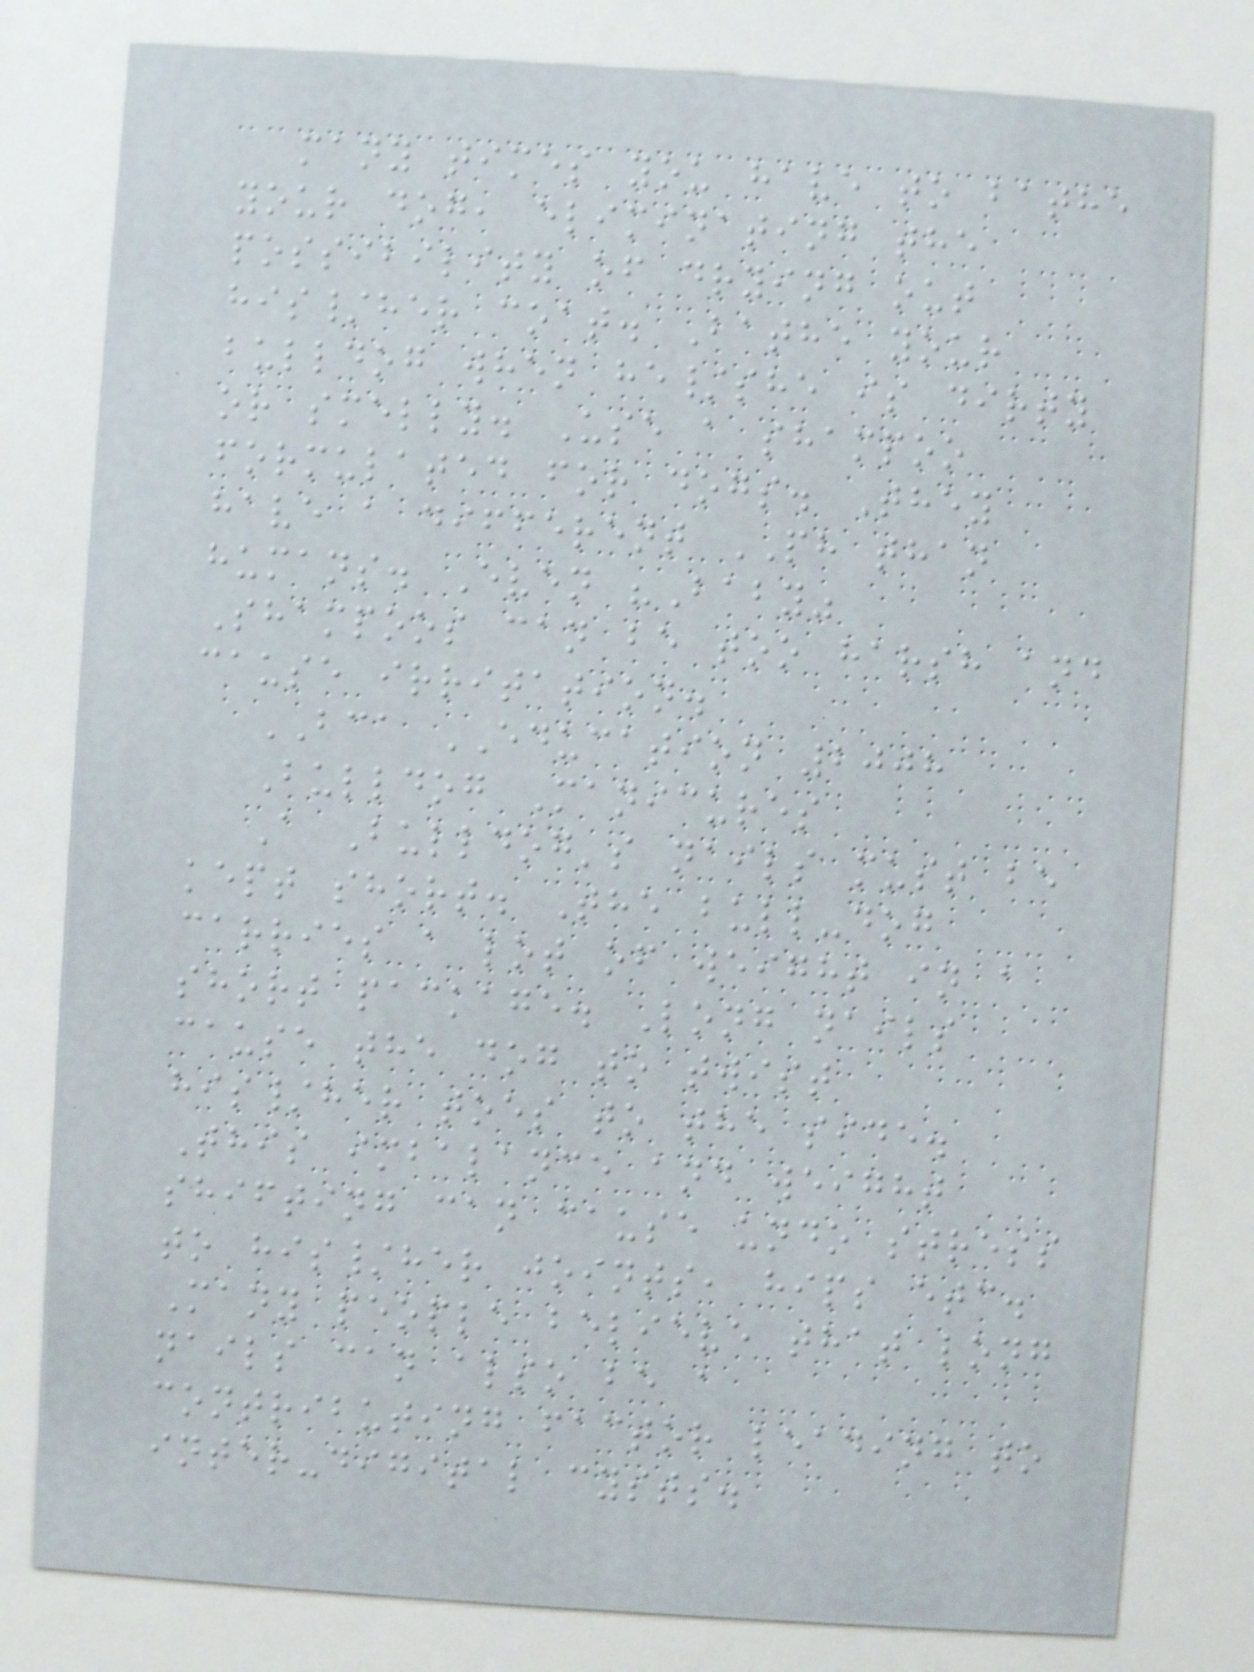many times you have to bathe
your dog, eliminating the
possibility of drying out
his/her coat. Bathe your
bulldog when he/she is dirty
or smelly. Use a shampoo
formulated for dogs. They
have a different PH than
humans. Even "Baby"
Shampoos can be too harsh and
cause irritation.
BCA EDUCATION 2008
Bulldog Manicures
A Bulldog's nails must be
kept short. The bull-dog
carries a lot of weight in a
short package. Long nails
cause the dog to twist
his/her toes to the side.
This imbalance and weight
shifting can cause undo stress
to his/her joints, hips etc.
Many people believe that long
nails can also be a
contributing factor leading to
inter-digital cysts.
